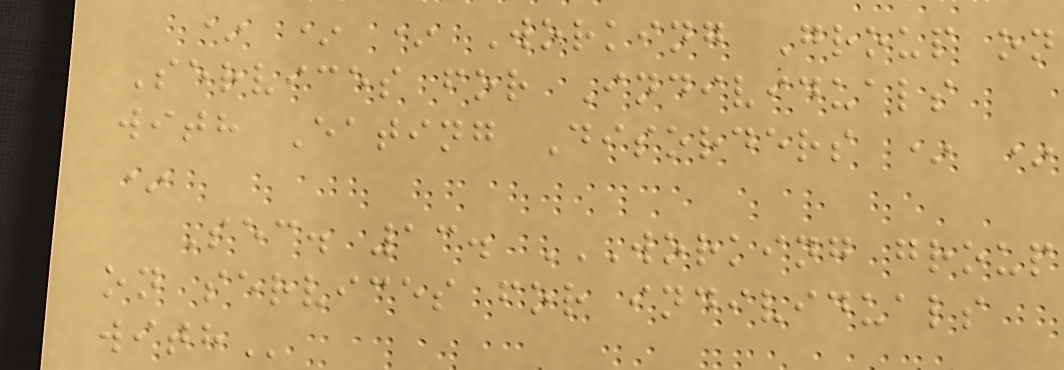* * * Working Group on
Services for Individuals
with Eating Disorders * *
*
Sec. 13. WORKING GROUP
ON SERVICES FOR INDIVIDUALS
WITH
